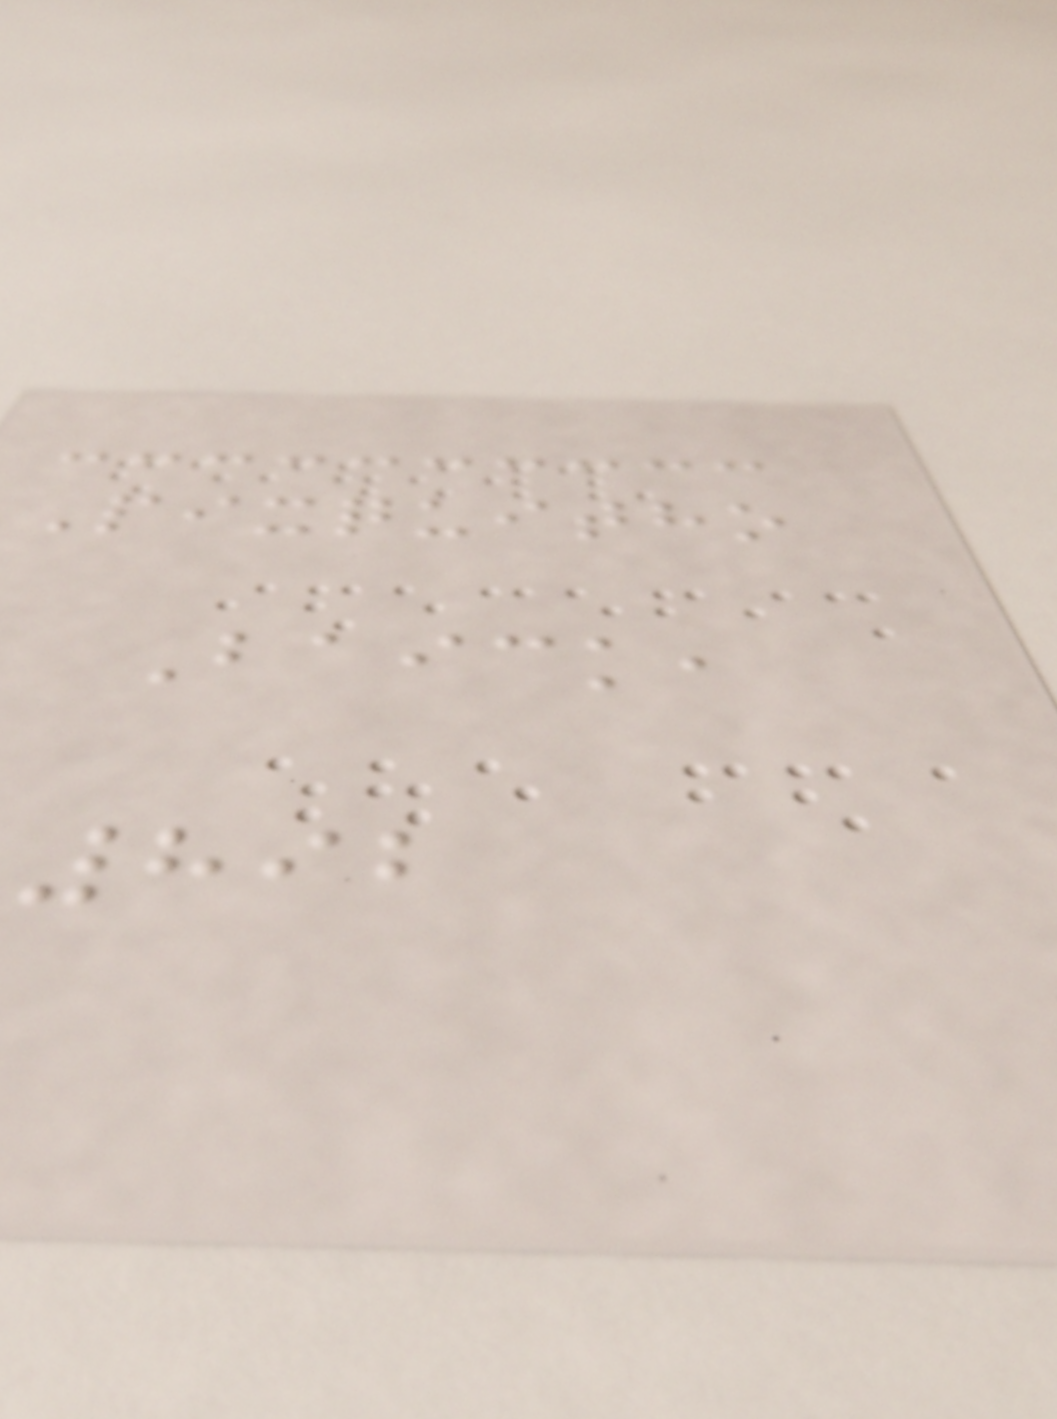Pixquitho
Baick,
892
